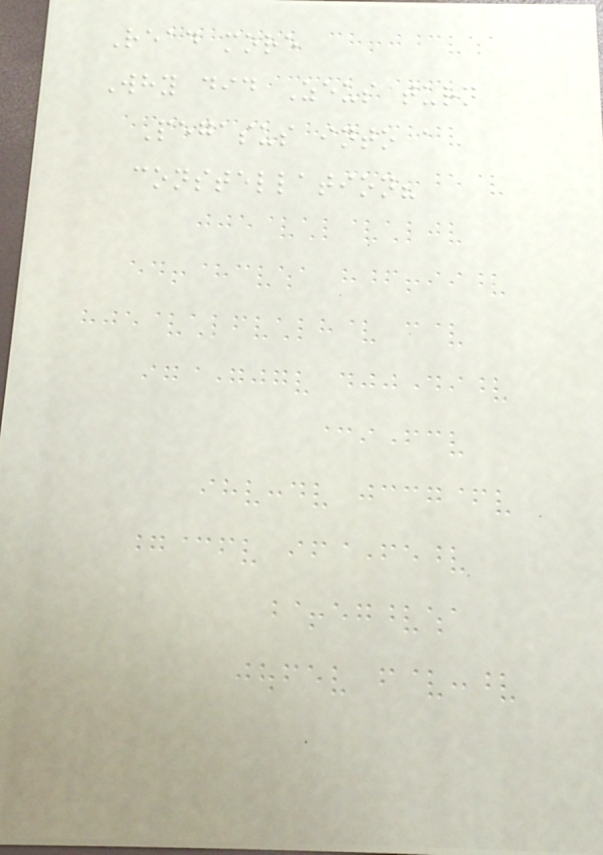Read more
Why did Zeus turn
Pegasus into a
constellation?
